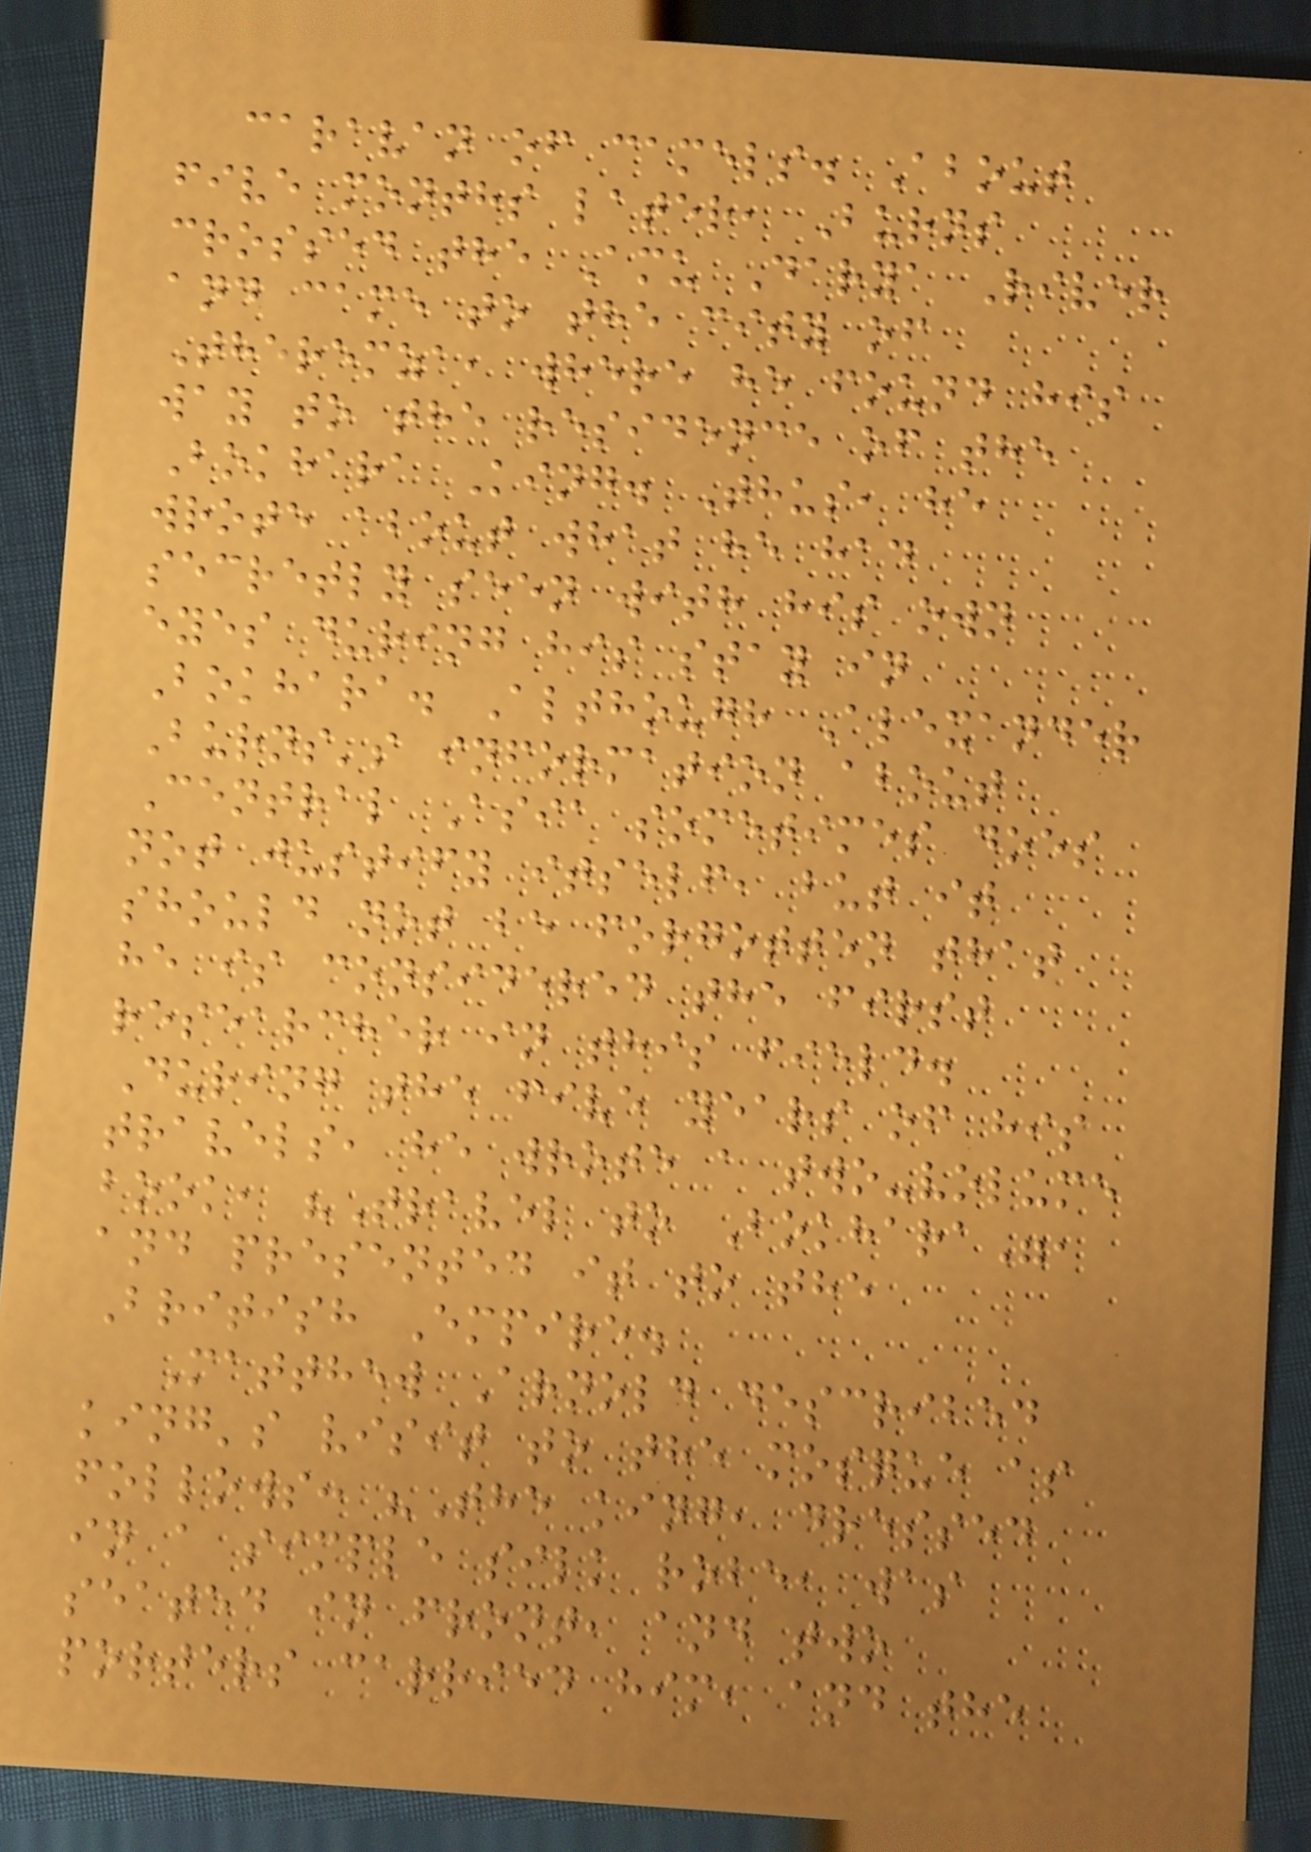caravan of camels. About
five months later, Burns
crossed the Amu Darya River
and came to the city of
Theremza, where he found his
way to the residence of the
Bokhara King. Thus, he
wrote about what he had
secretly seen with his own
eyes during his stay in
Bokhara. Although Alexander
Burns's information about
Central Asia sometimes does
not justify itself, but it
should not be forgotten that
he is considered the first
researcher in this field.
During the five years of his
travels, he wrote a two-volume
book, "Travel to Bokhara",
and presented it to the
British Empire.
Matthew Arnold described
king's visit to the mosque as
follows: "The king, dressed
in a simple silk robe, was
seated in front, and two
porters carried him, and the
